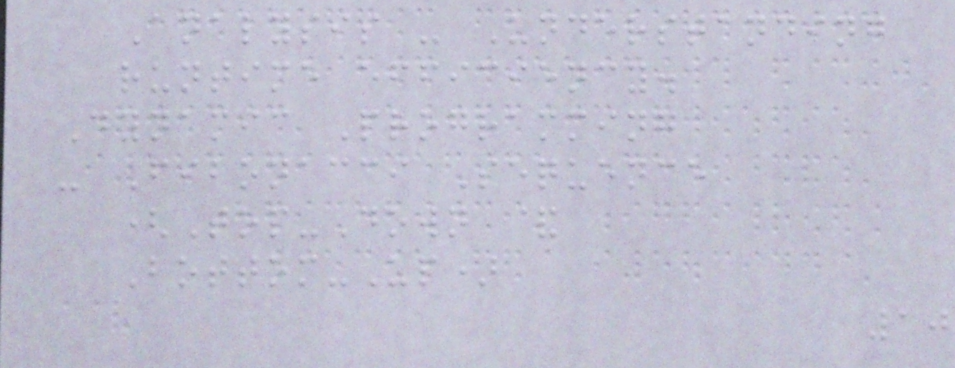Analysis - Understanding
runtime efficiency.
Dynamic Programming
- Fibonacci Sequence
(Top-Down &
Bottom-Up)
10
